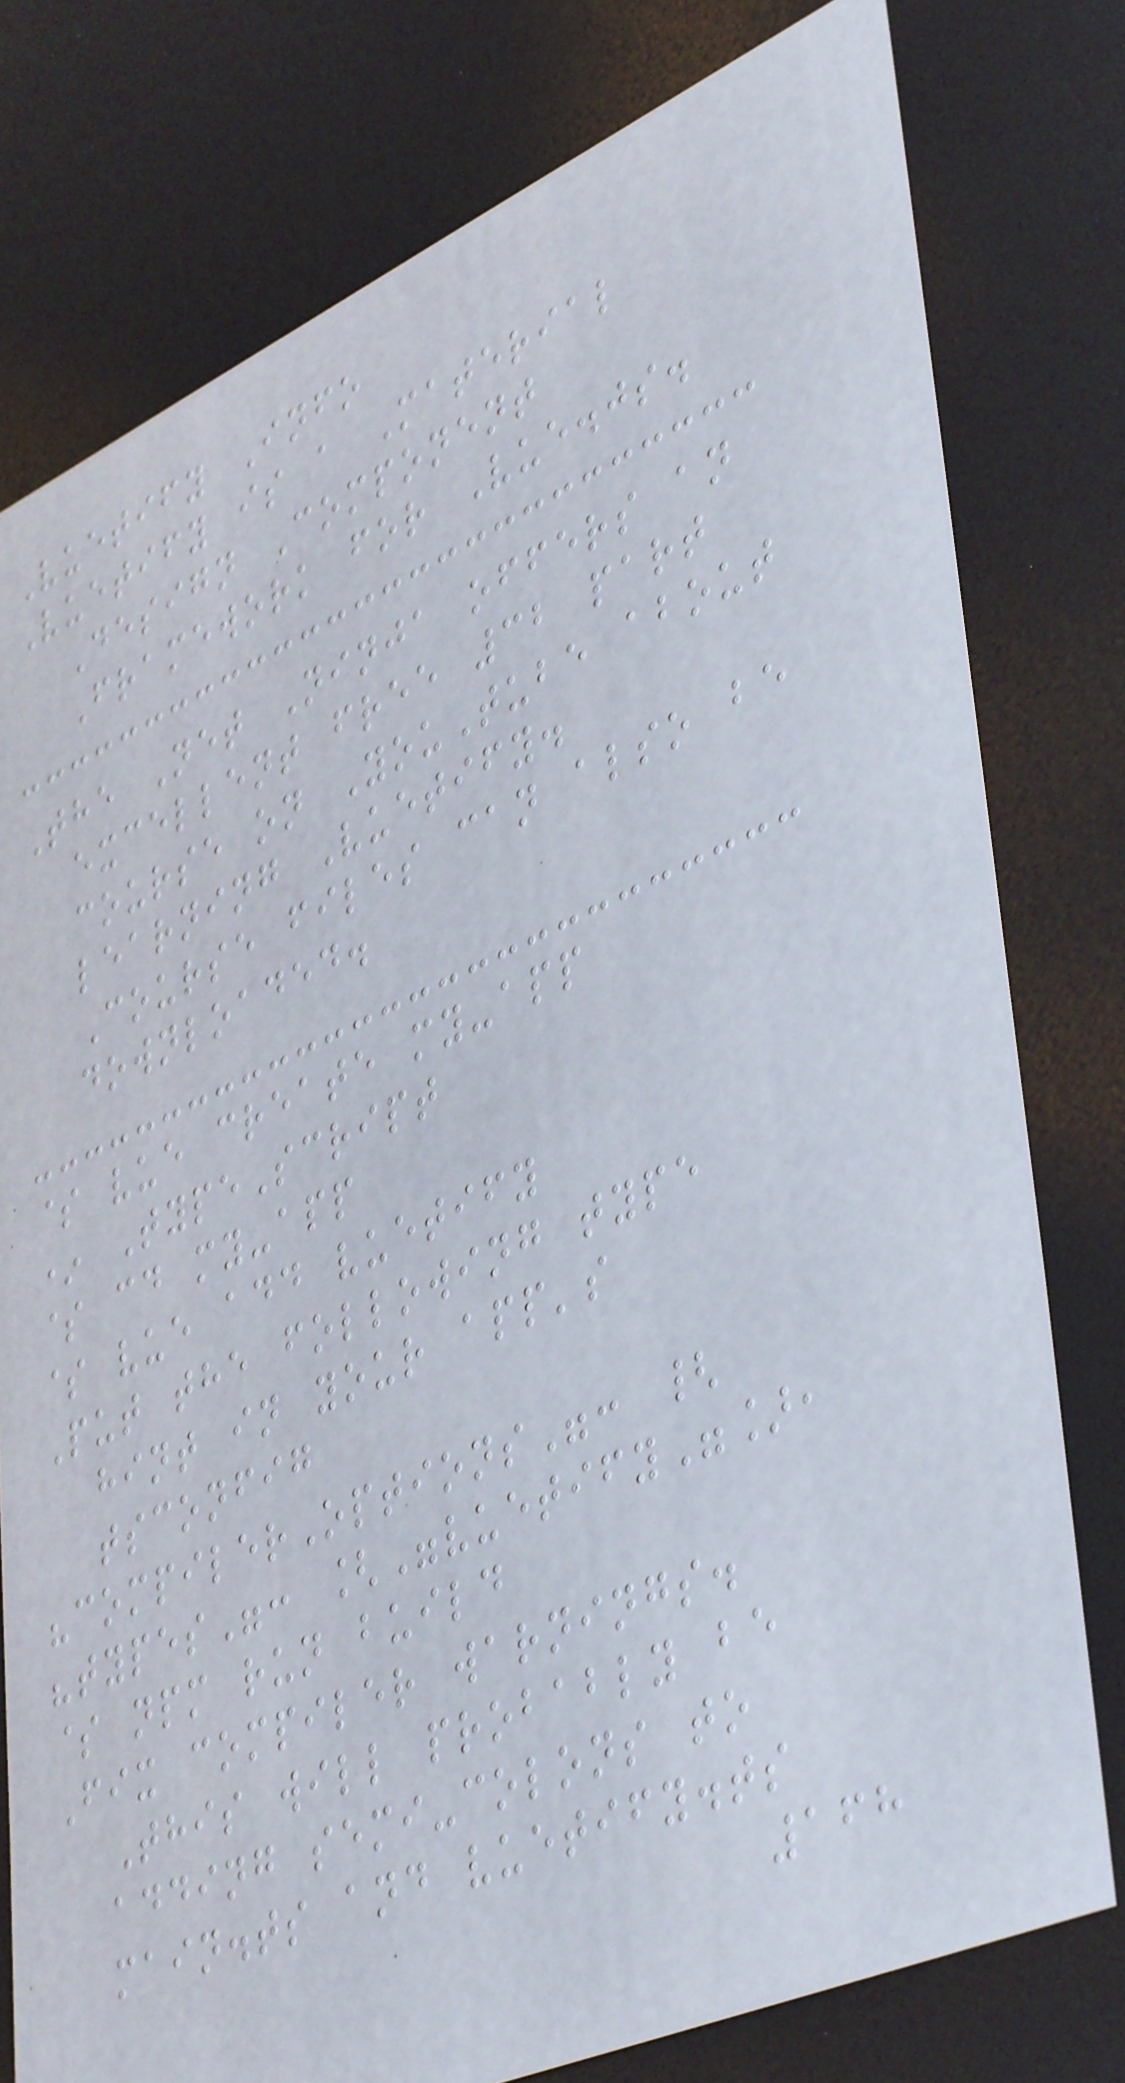Vuetify Info
Vuetify is a Material
Design Component
Framework for Vue.js.
The Net Ninja offers an
excellent free 32 part
course on YouTube about
learning Vuetify.
Course files can also be
downloaded.
$ vue create my-app
* TypeScript
$ cd my-app
$ vue add vuetify
Put the following type
hint in your app's
tsconfig
"compilerOptions": {
"types": ["vuetify"],
$ npm run build
Fix compiler warnings.
This will probably be
adding semi-colons to
main.ts and vuetify.ts
168
